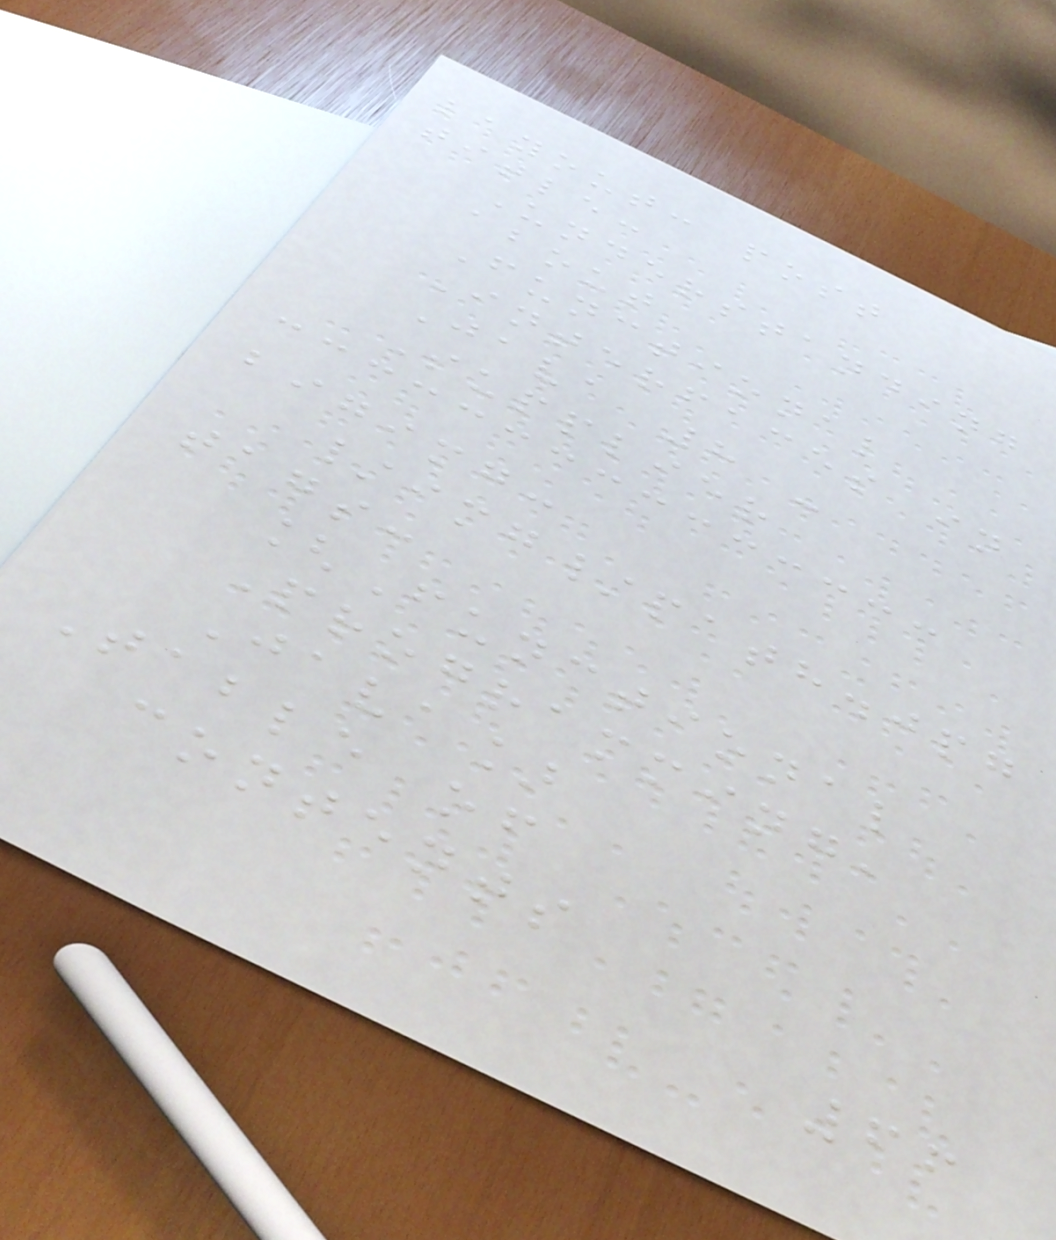layout: post
title:
Understanding
about
Functional
Interfaces in
Java 8 -
Supplier
bigimg:
/img/path.jpg
tags:
[Functional
Programming,
Java]
Table of
contents
66
